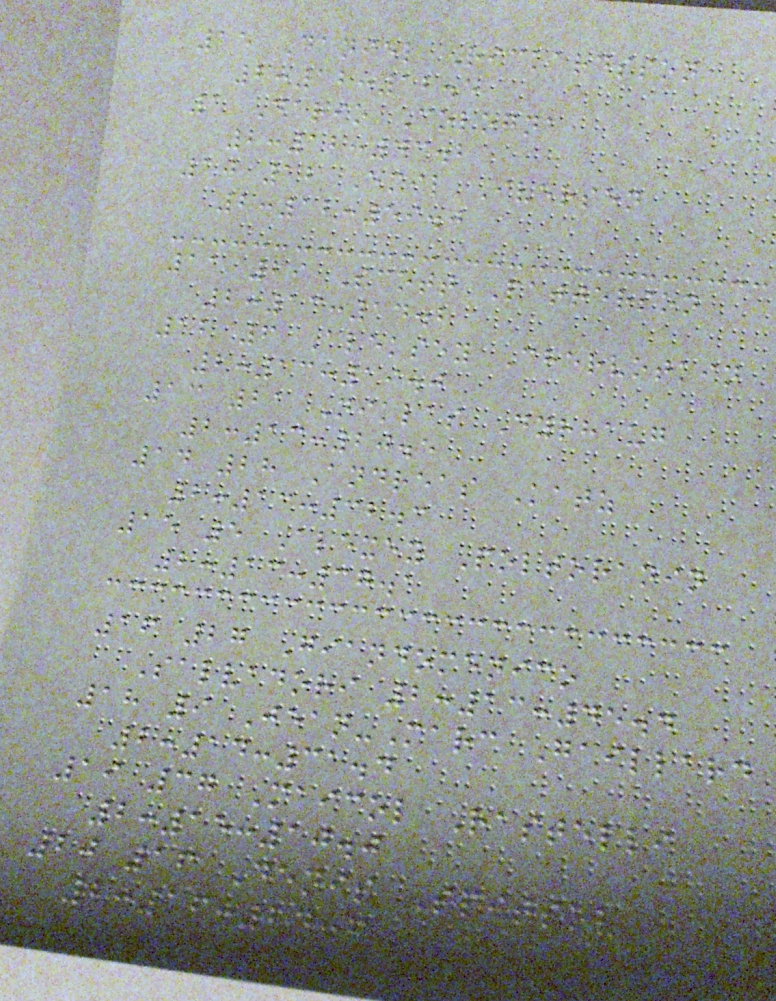15 Daniel Rickardsson
2:12:12.5
1 Dario Cologna
2:12:43.2
10 12 Emil Iversen
2:12:59.0
11 29 Scott Patterson
2:13:14.2
12 6 Aleksey Chervotkin
2:13:19.0
13 21 Niklas Dyrhaug
2:13:20.5
14 28 Andreas Katz
2:13:32.3
15 5 Alexey Poltoranin
2:13:37.1
16 27 Giandomenico
Salvadori 2:13:45.4
18 9 Jean-Marc Gaillard
2:14:31.4
19 37 Maicol Rastelli
2:15:10.0
20 16 Denis Spitsov
2:16:24.6
